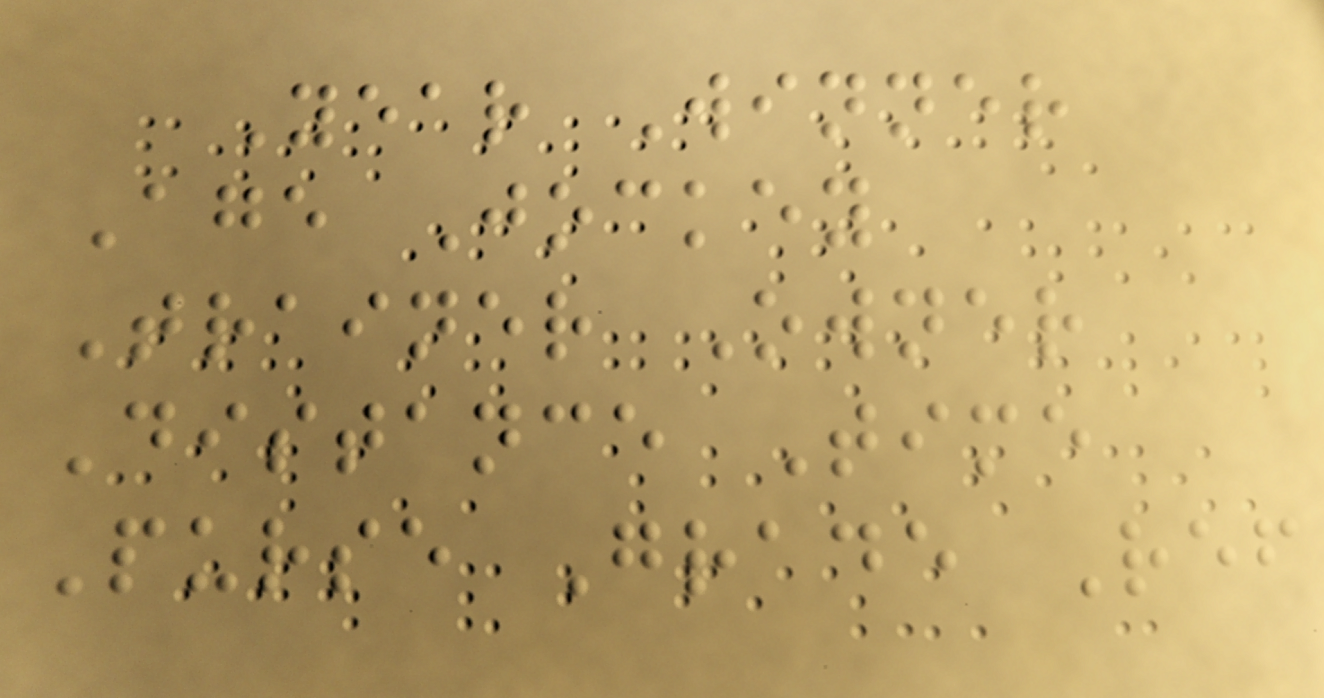Year Winner
Age Jockey
Trainer Owner
Distance Time
Purse Grade Ref
